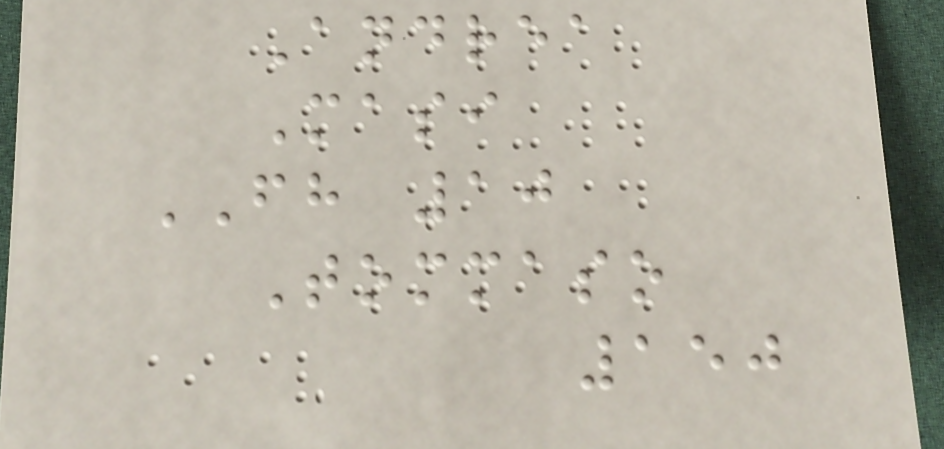Andrea
Masi
FH 10
Tommaso
150
